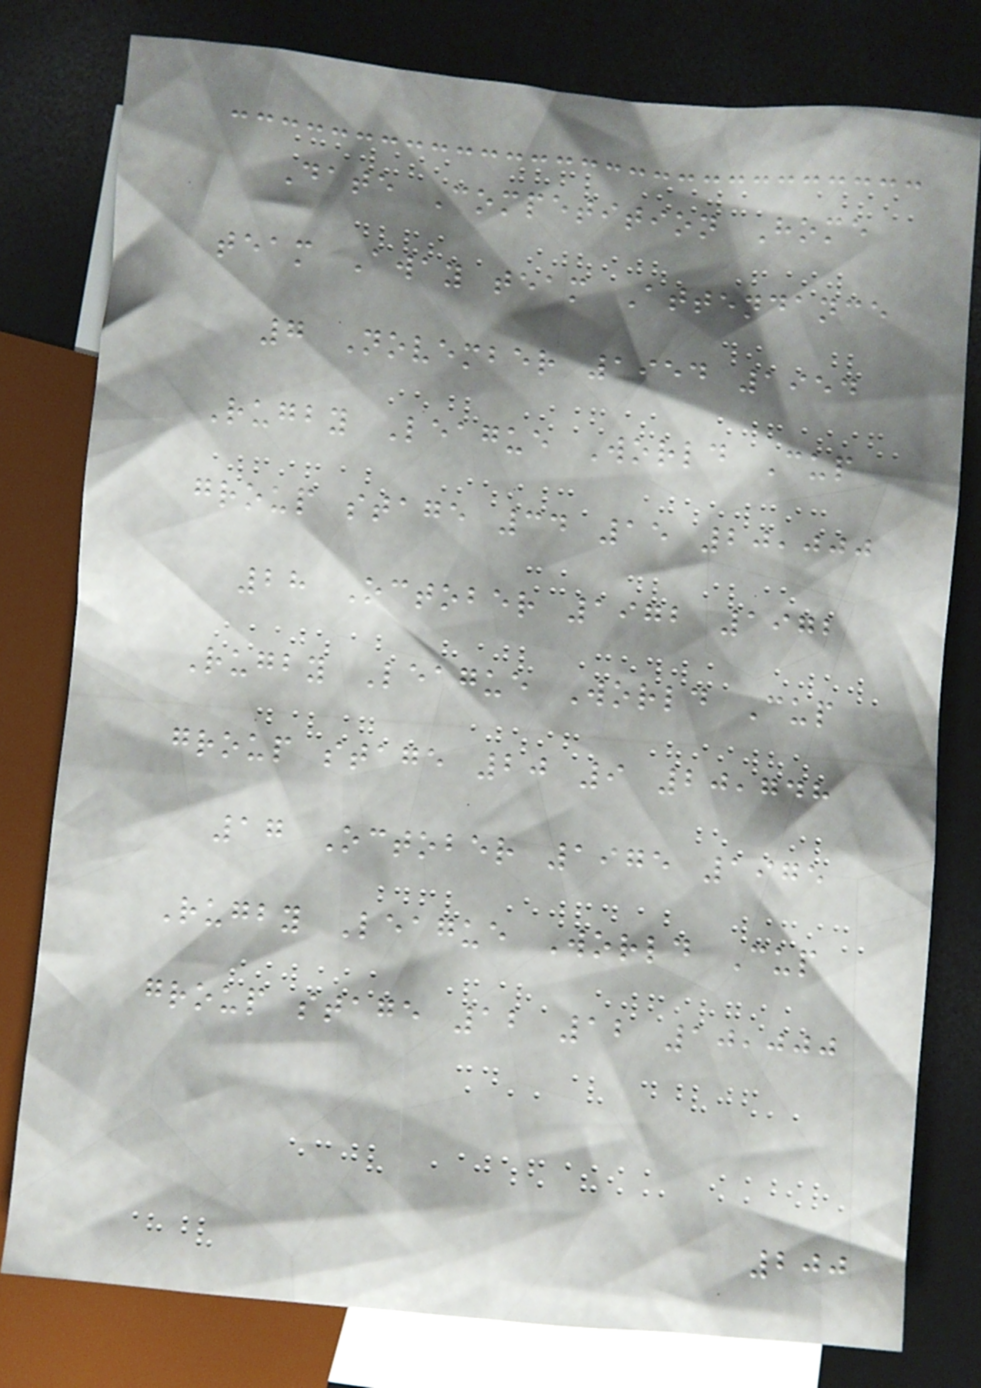Date Competition Home
team Away team Attendance
7 November 1954 1954
Rugby League World Cup
group stage 34 15 20,000
28 October 1972 1972
Rugby League World Cup
group stage 20 9 20,748
17 October 1975 1975
Rugby League World Cup
group stage 12 12 10,000
200
